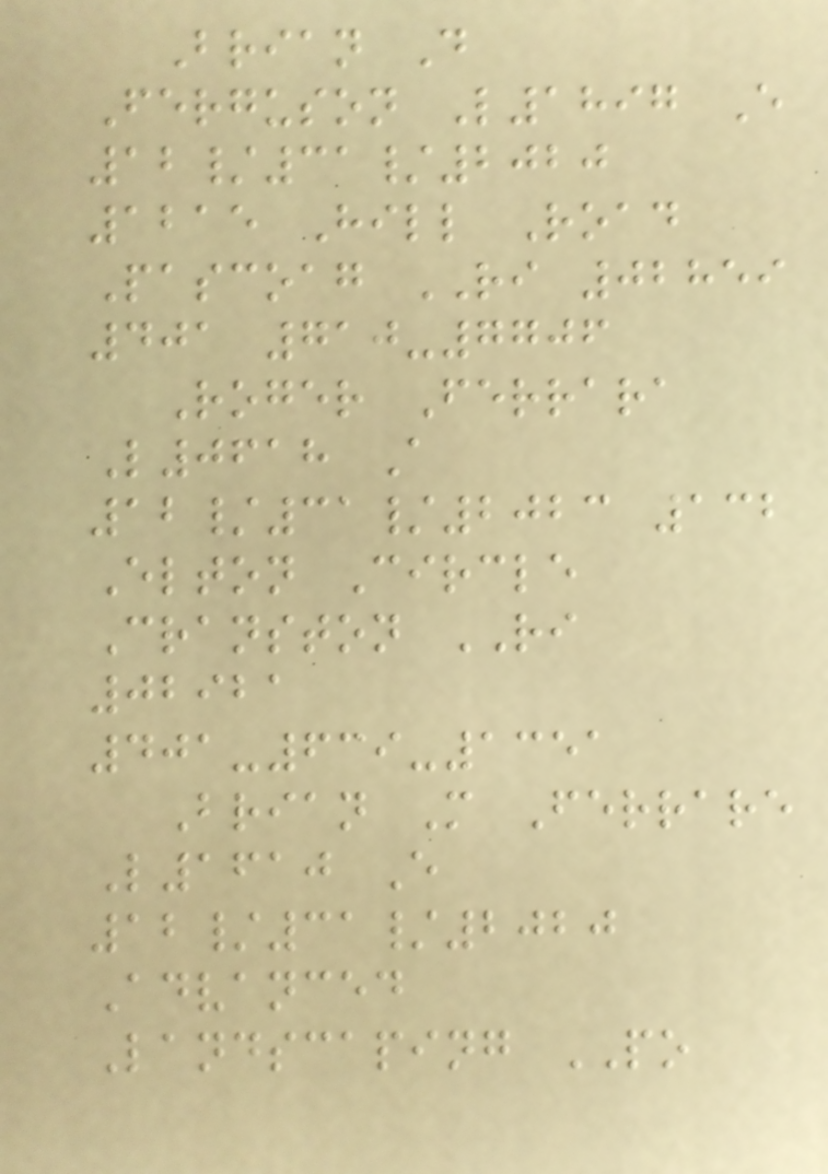Brian D
Ferguson L1897 E
12/31/2020
1215 Hill Road
Pascoag RI 02859
401 710-7706
Roger Ferrara
L0618 A
12/31/2023 132
Elton Circle
Cranston RI
02921
401-639-1351
Brian M Ferrare
L1610 E
12/31/2020
Advanced
Landscaping PO
